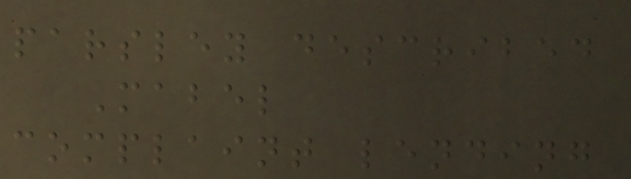parsley described
Mabel
complaint lending
